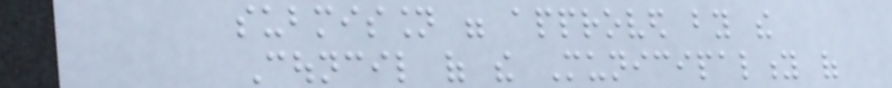submission were approved by the
Council of the Municipality of
